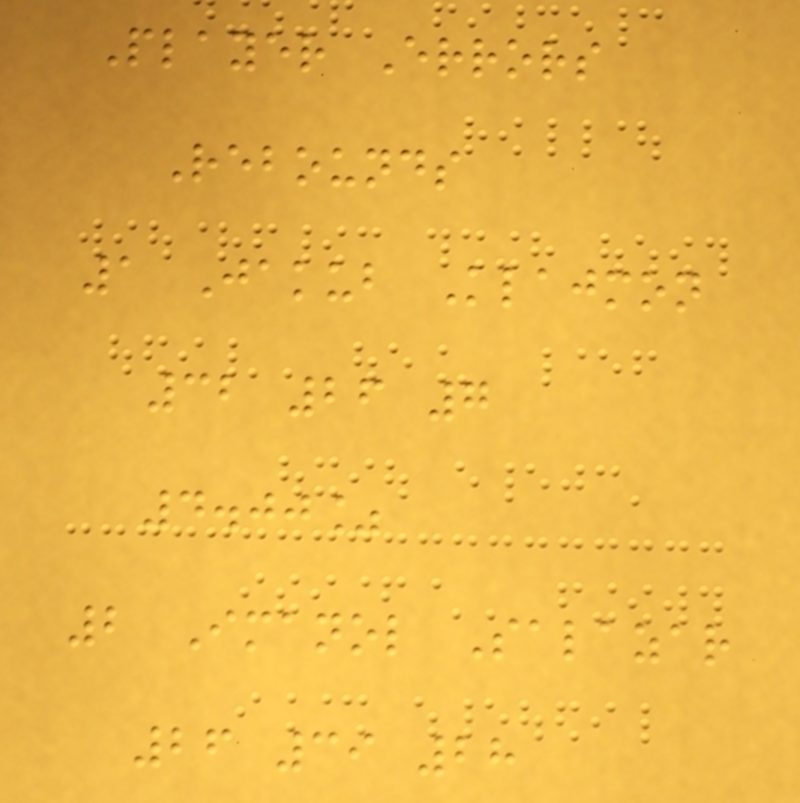Player Errors
Rebounds
1 Jakub Klajmon
32 26 7
4.00%
2 Imanol Salazar
26 39 28
